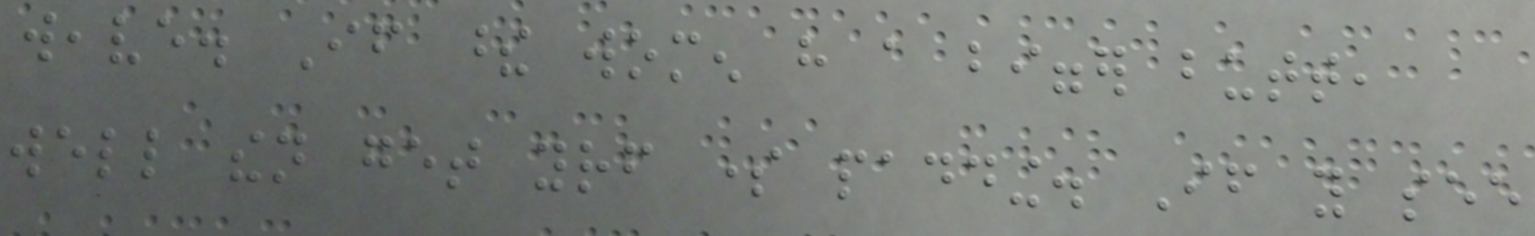weave. If these women have a bigger butt,
well then get yourself some padding. If you see
